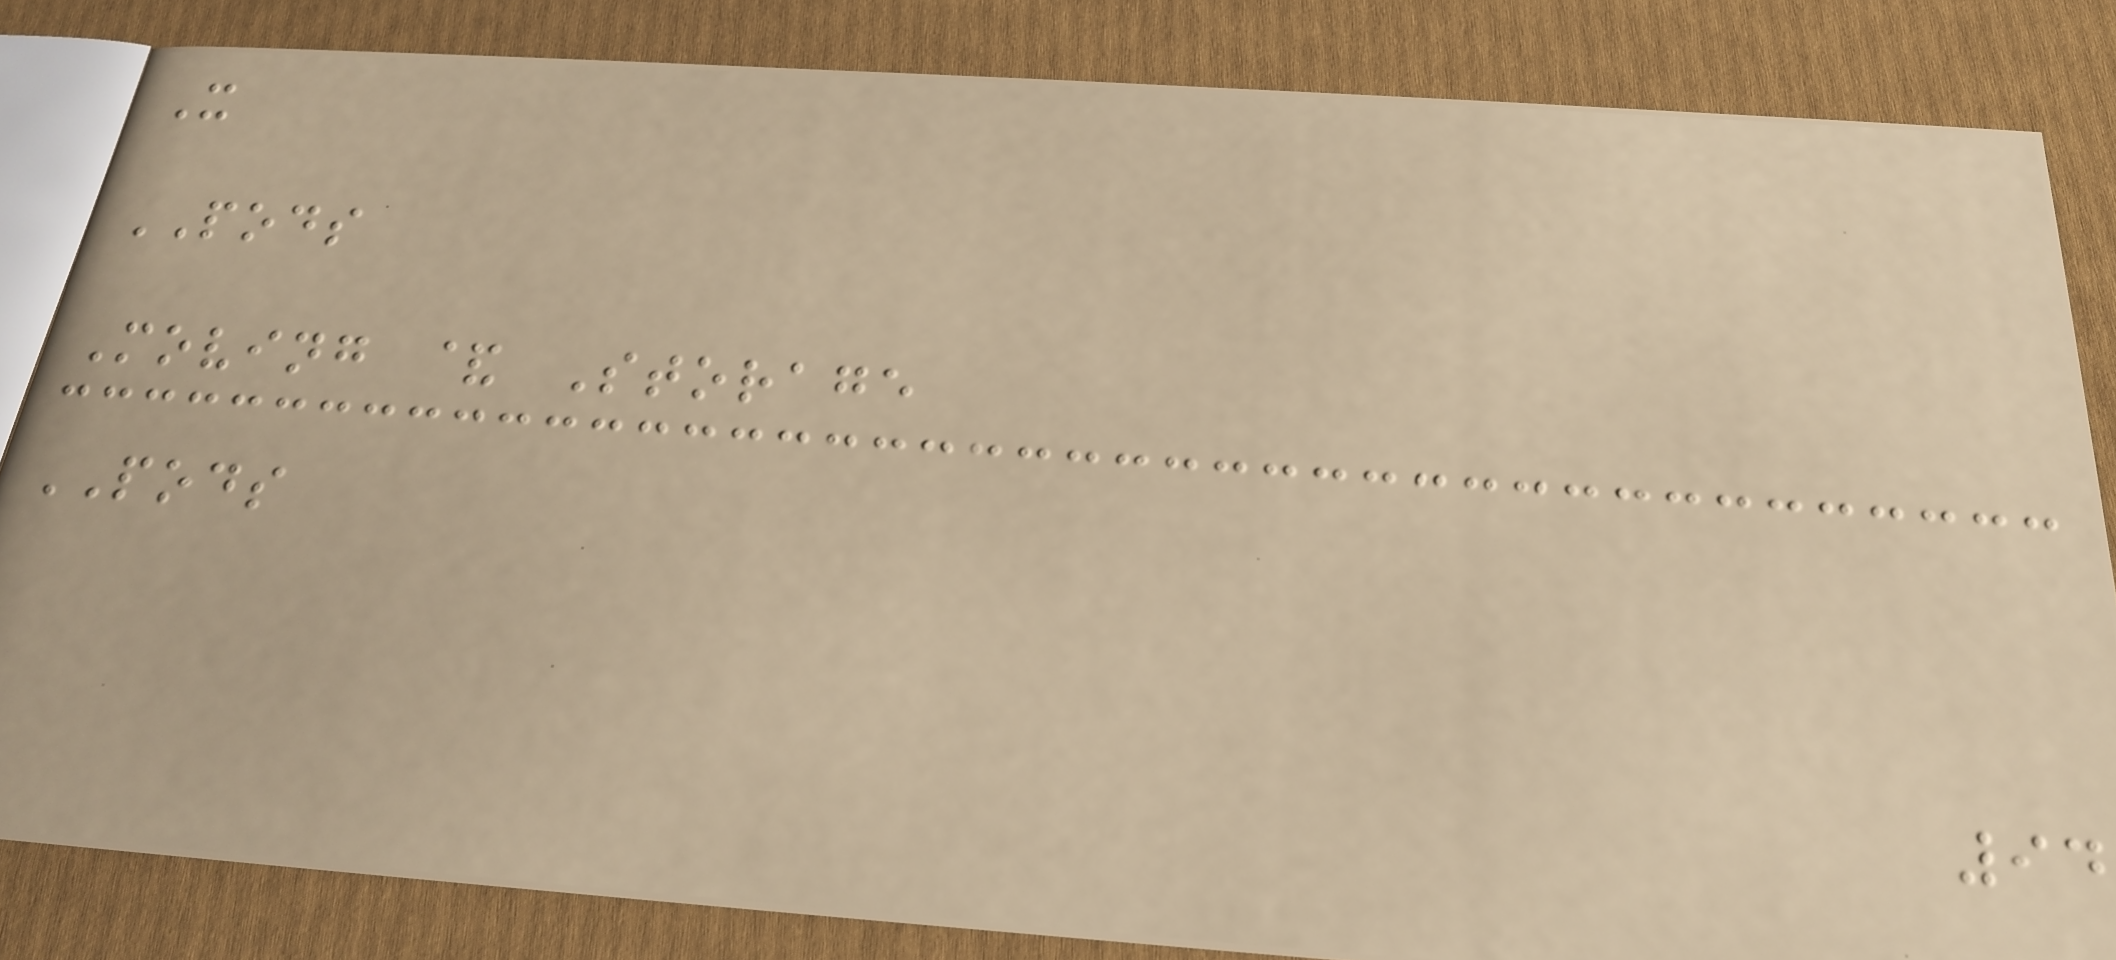X
PODS
Moving & Storage
PODS
94
